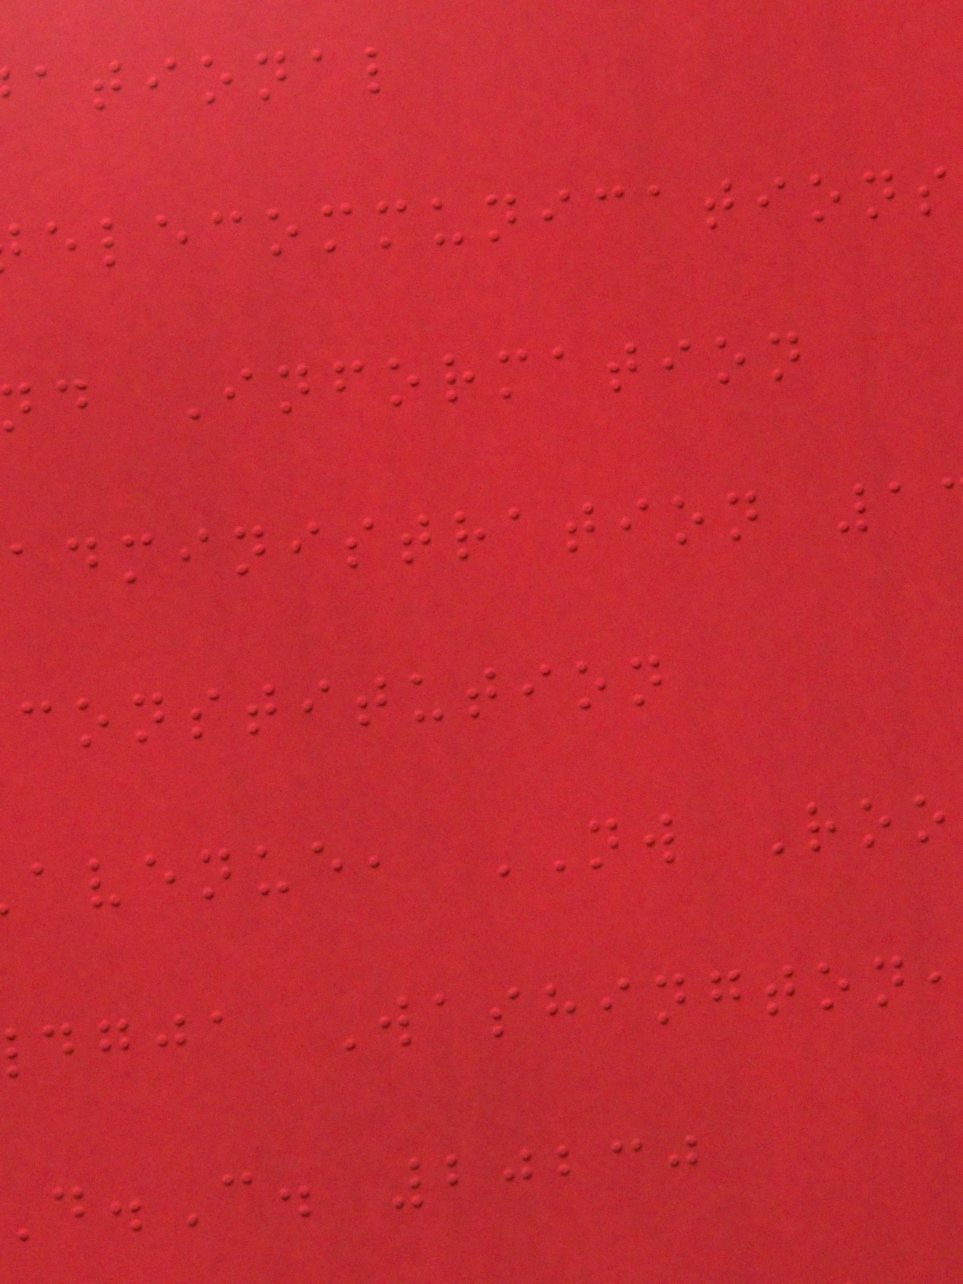ational
elecommunications
d Information
administration 1
constitution
avenue, NW Roo
dgja Washington,
.C. 20230
